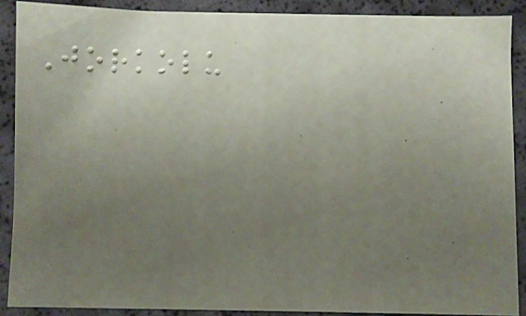Jorkolu
